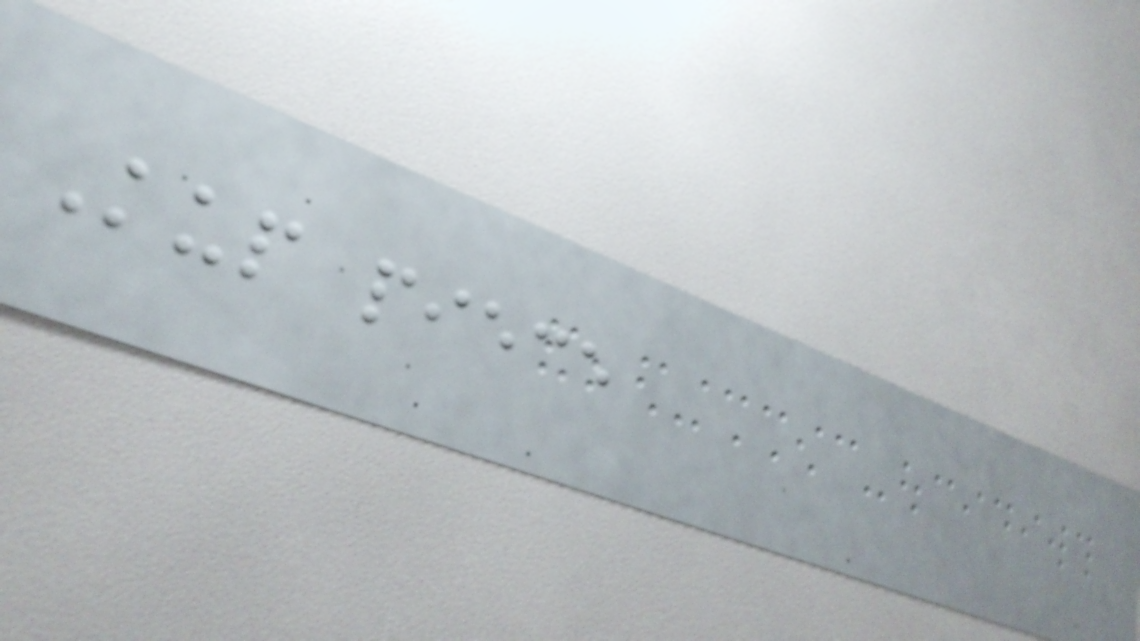Kup piece
